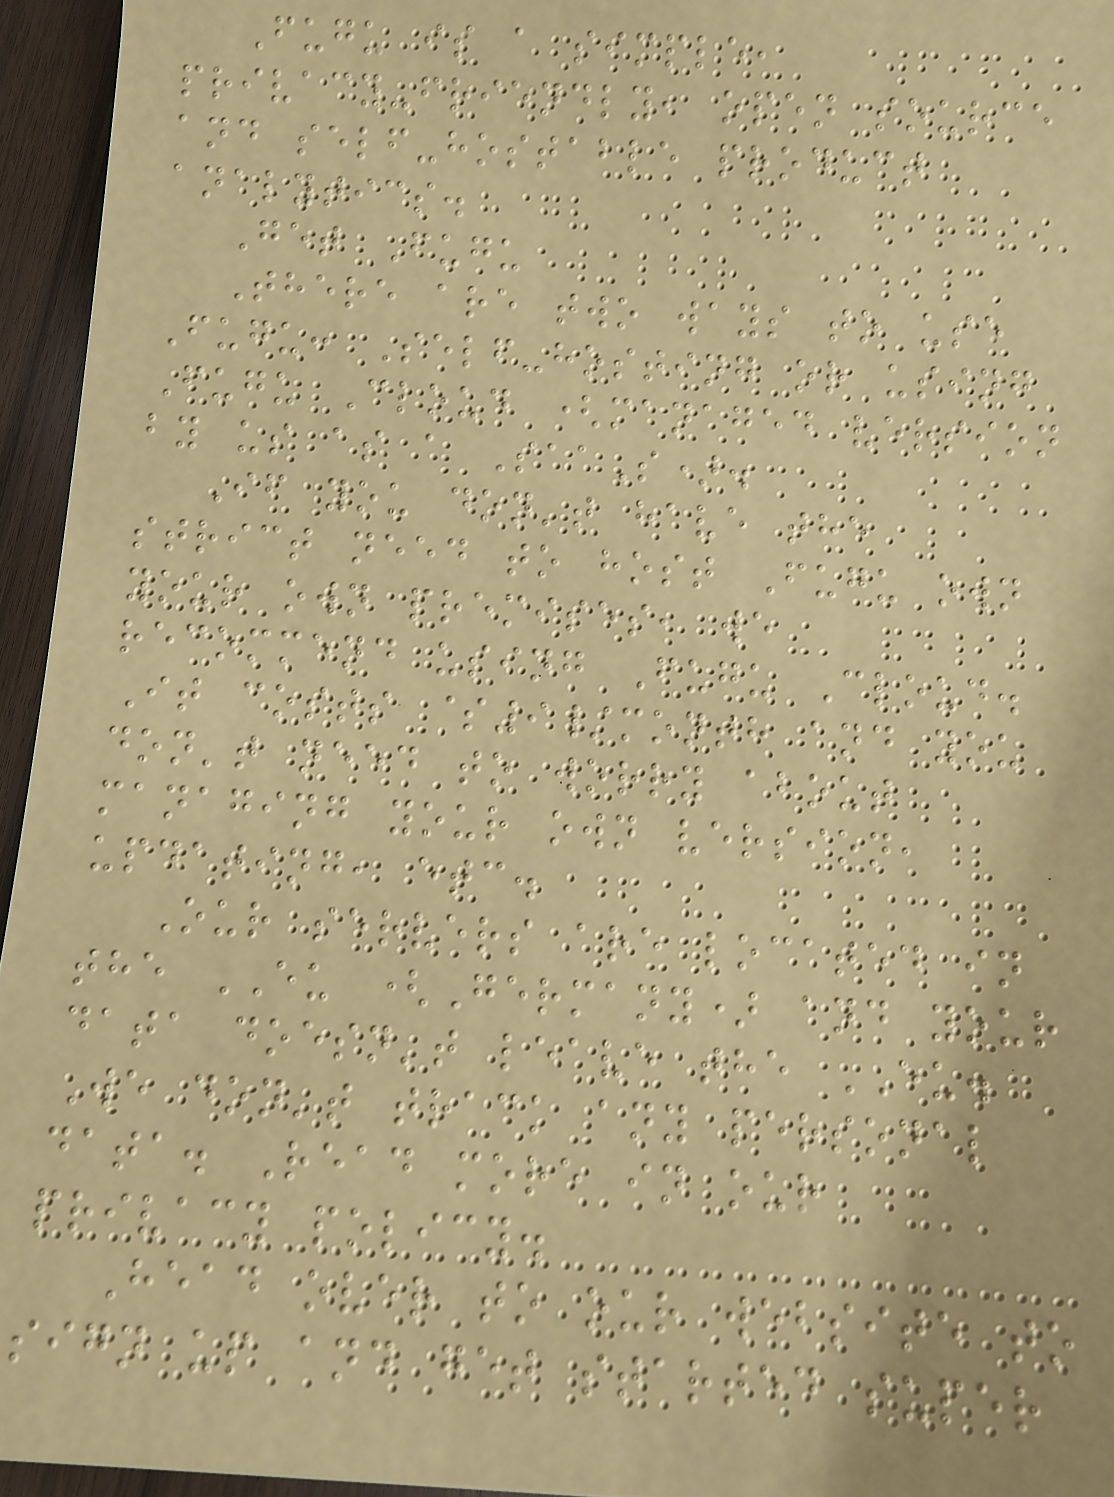Fugu is a simple,
privacy-friendly, open source
and self-hostable product
analytics.
Get Fugu
There are two ways to use
Fugu: Self-hosting or using
Fugu Cloud (managed version
by us as a SaaS).
If you don't have the
strict need to host Fugu own
your own premises, we
recommend using Fugu Cloud.
It costs $9/month and you
don't need to worry about
managing your own version,
updating, etc.
Our servers are located in
the EU (Germany) and your
data doesn't leave the EU.
We don't track any personal
data. Read more in our
privacy policy.
Head over to our website to
sign up and get started super
